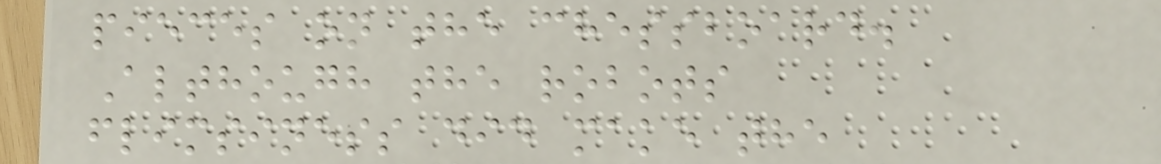pieces on the chessboard.
Although the robots
flimsiness did make the
